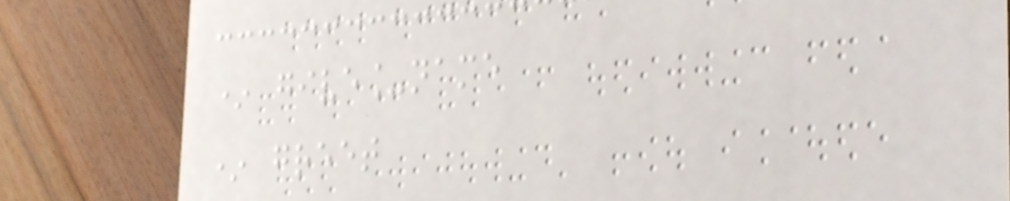* give_name
* greet
